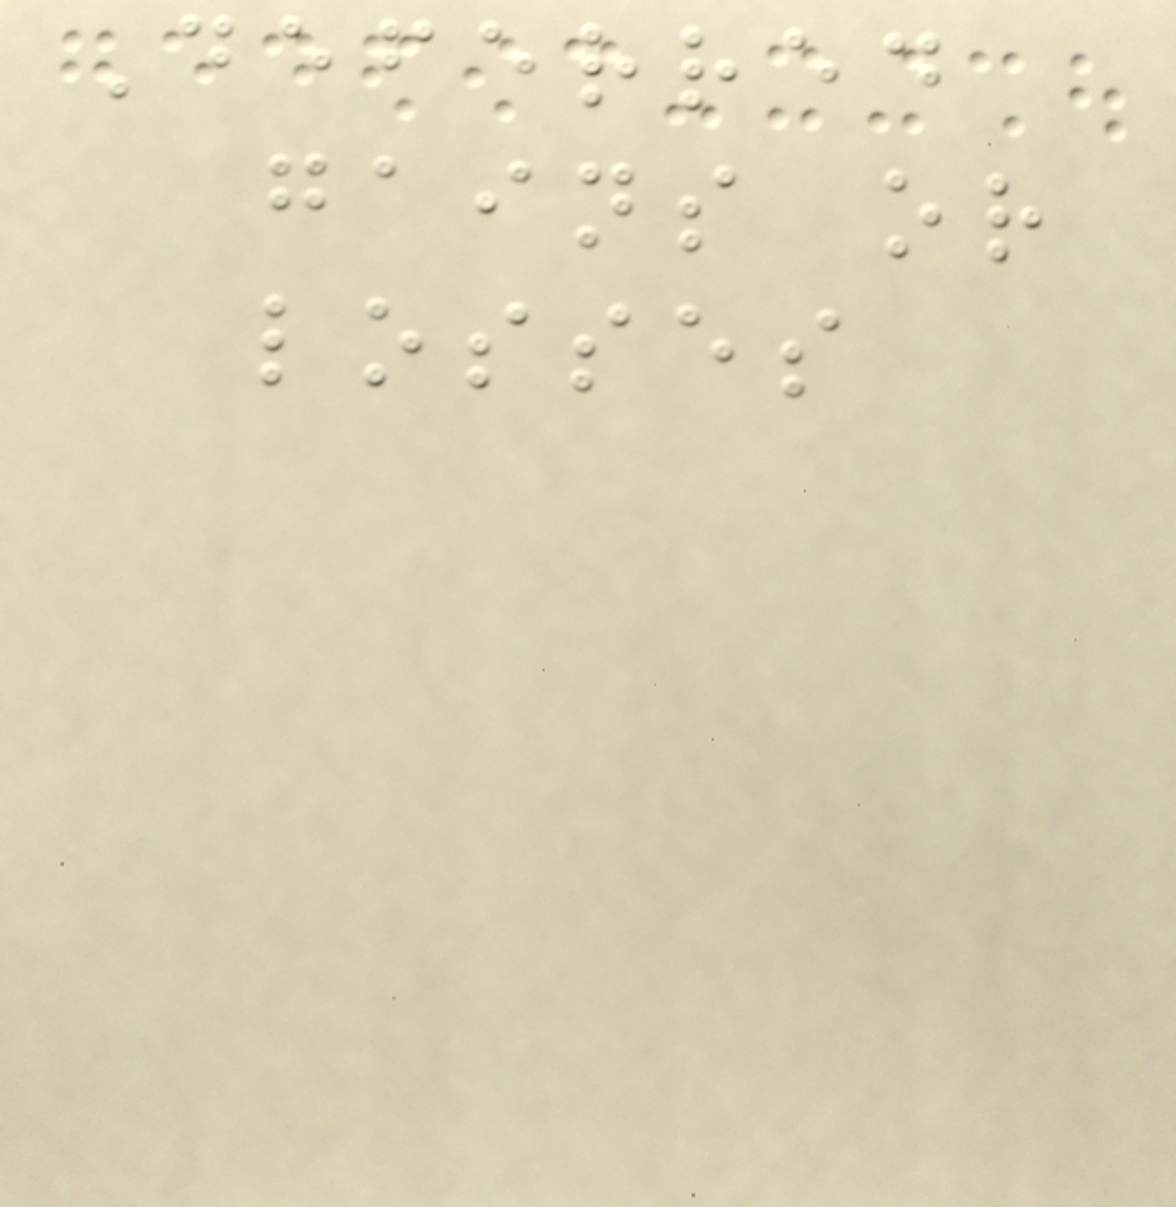Deferred
gains or
losses
